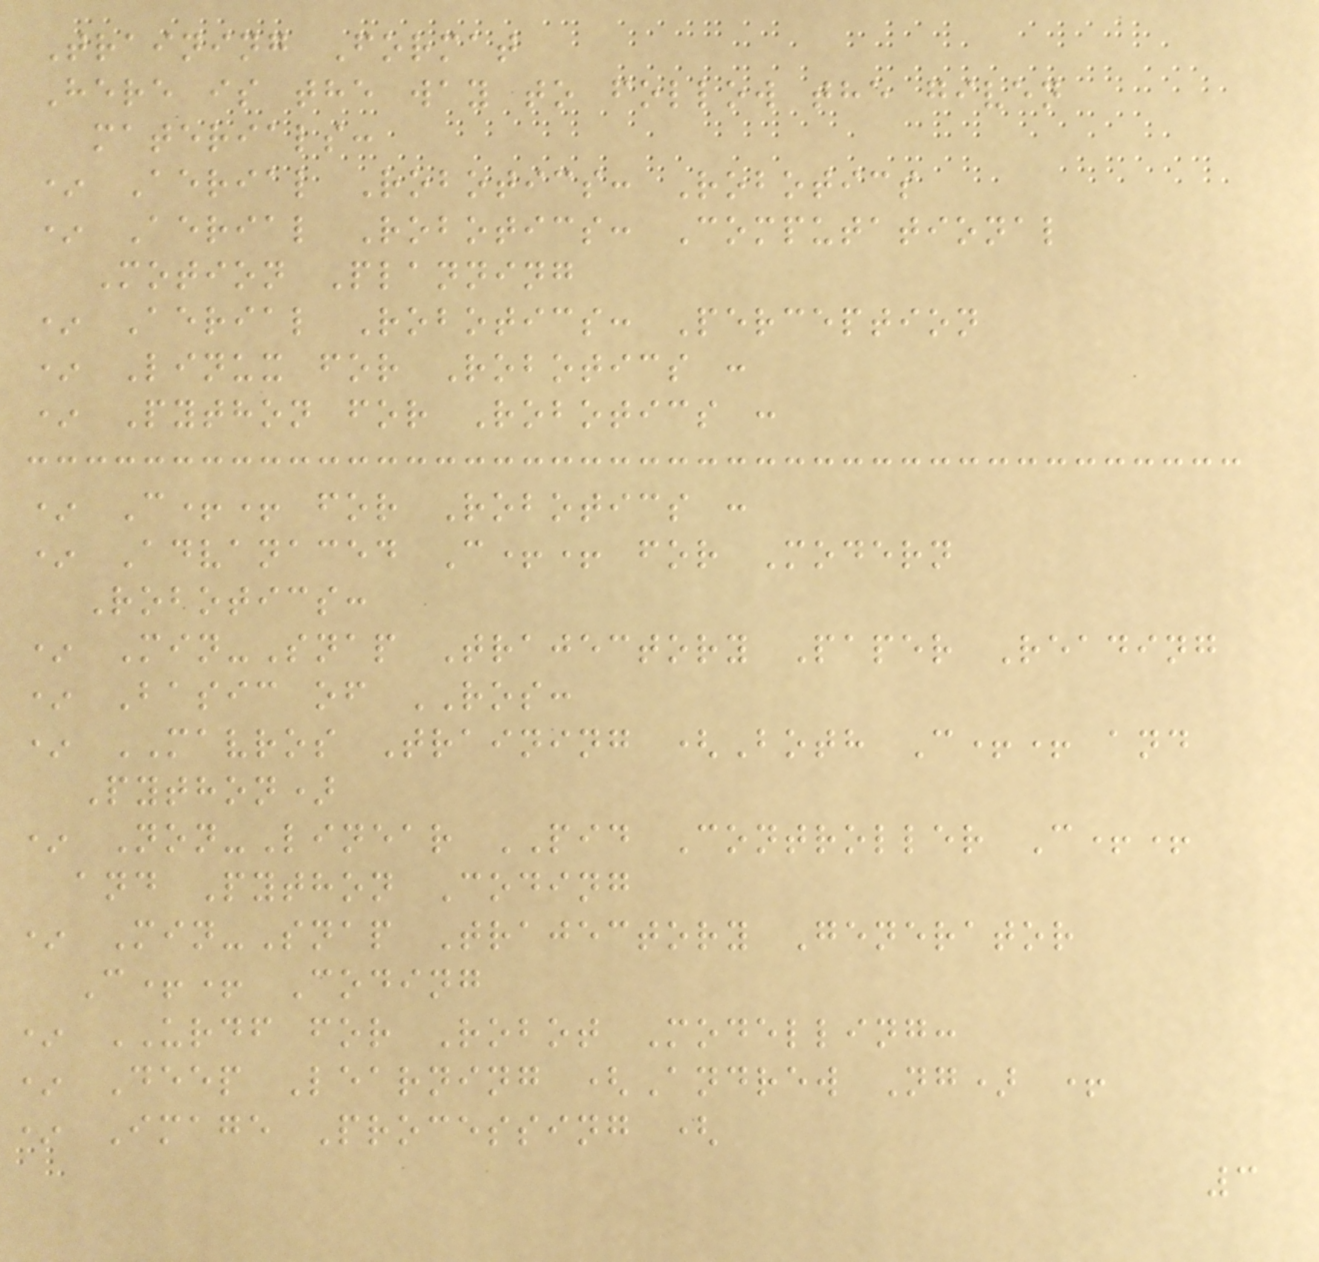Training Format
Here is the way to follow the given
materials:
* Aerial Robotics: Robotics
* Aerial Robotics: Computational
Motion Planning
* Aerial Robotics: Perception
* Linux for Robotics :
* Python for Robotics :
* C++ for Robotics :
* Advanaced C++ for Modern
Robotics:
* Min-Snap Trajectory Paper Reading
* Basic of ROS:
* MAVROS Training (Both C++ and
Python)
* Non-Linear PID Controller C++
and Python Coding
* Min-Snap Trajectory Generator
C++ Coding
* URDF for Robot Modelling:
* Deep Learning (Andrew Ng) +
* Image Processing (
3
